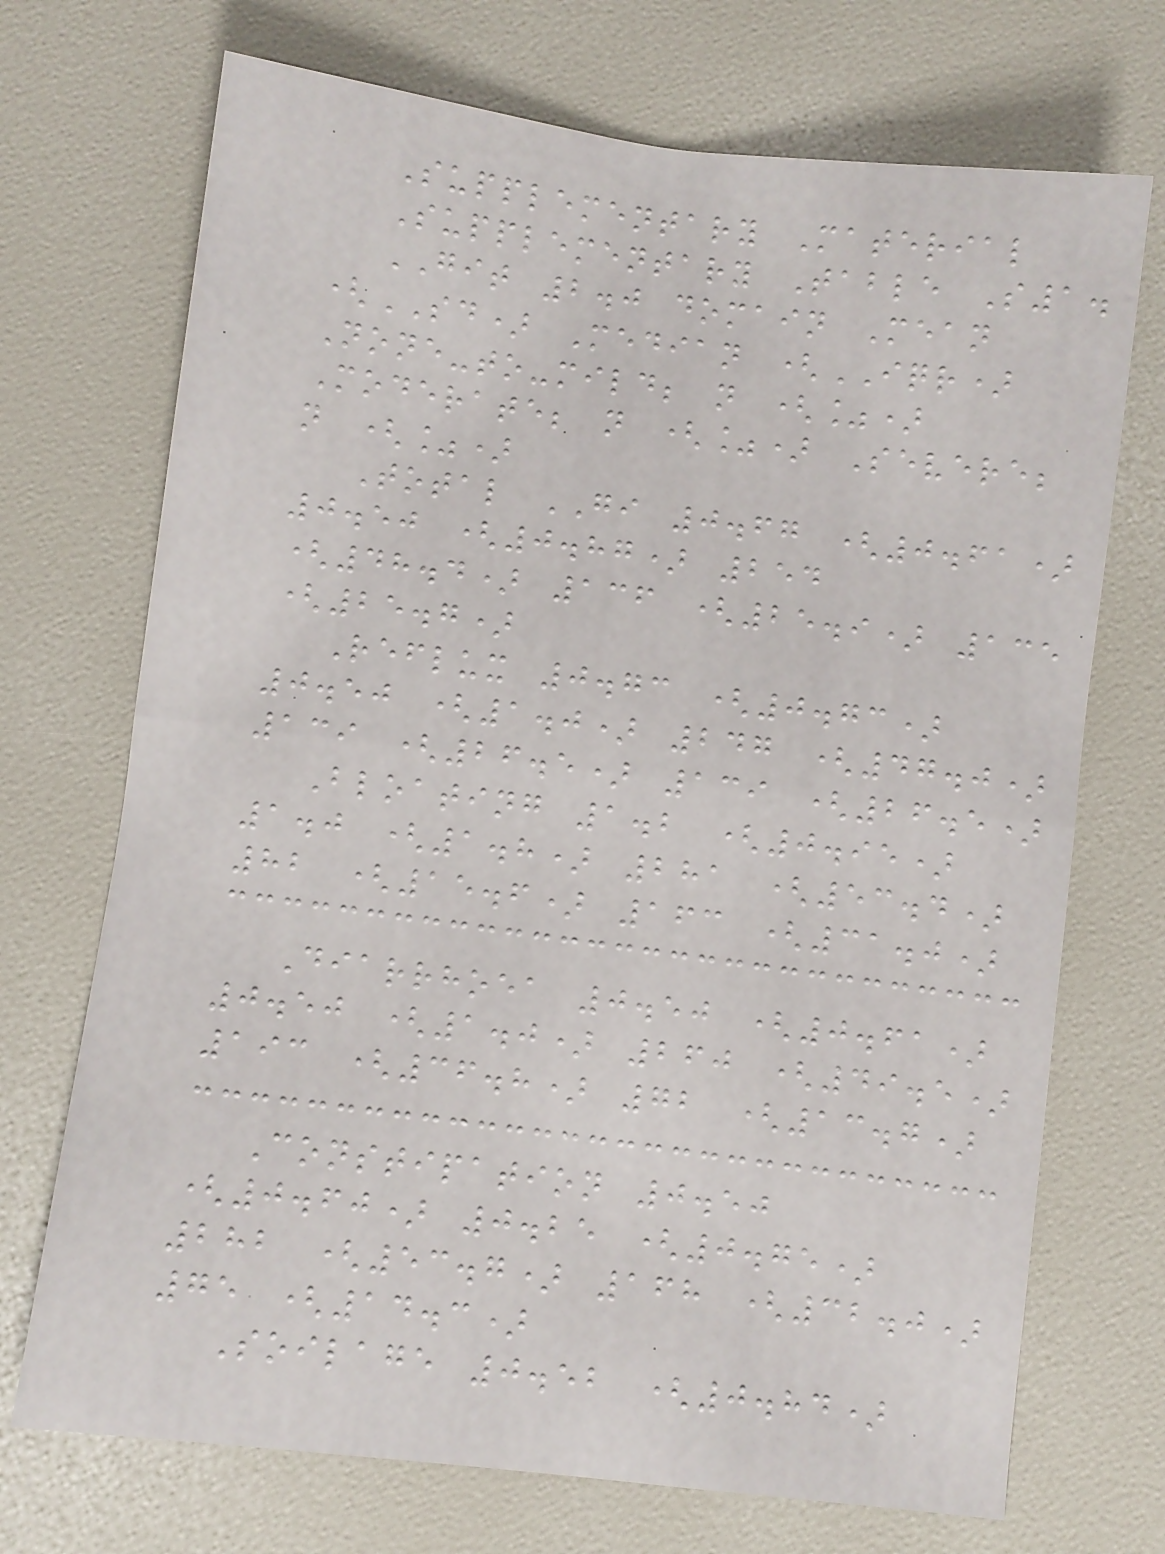Supplementary Material
Supplementary Table S1.
GIT 2.0 domain Mean
(SD) Median (IQR)
None-to-mild; n (%)
Moderate; n (%) Severe;
n (%)
Total GI 0.67 (0.61)
0.50 (0.87) 254
(48.4) 136 (25.9) 135
(25.7)
Reflux 0.73 (0.73)
0.50 (1.0) 247 (47.0)
139 (26.5) 139 (26.5)
Bloating 1.2 (0.95)
1.0 (1.8) 281 (53.4)
82 (15.6) 163 (31.0)
Diarrhoea 0.50 (0.61)
0.50 (1.0) 260 (49.5)
193 (36.8) 72 (13.7)
Constipation 0.50
(0.60) 0.25 (0.75)
282 (53.7) 168 (32.0)
75 (14.3)
Soilage 0.52 (0.84)
